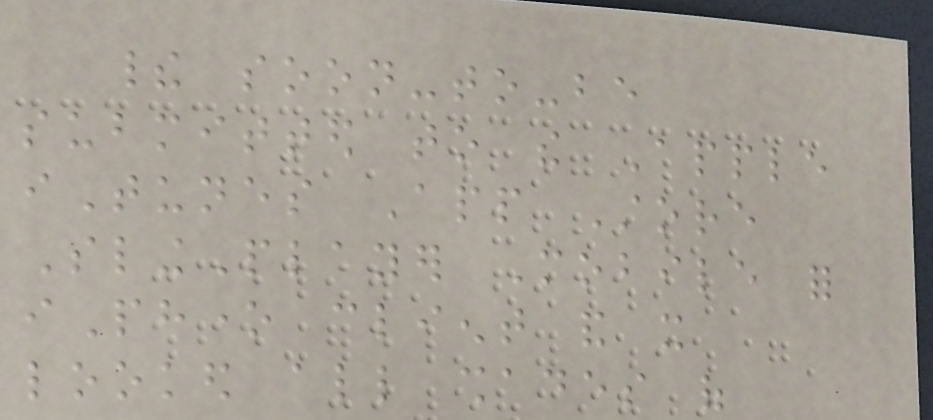their soon-to-be
submitted to the Apple
iTunes App Store
SlingPlayer Mobile for
iPhone client and it
looked all shades of
